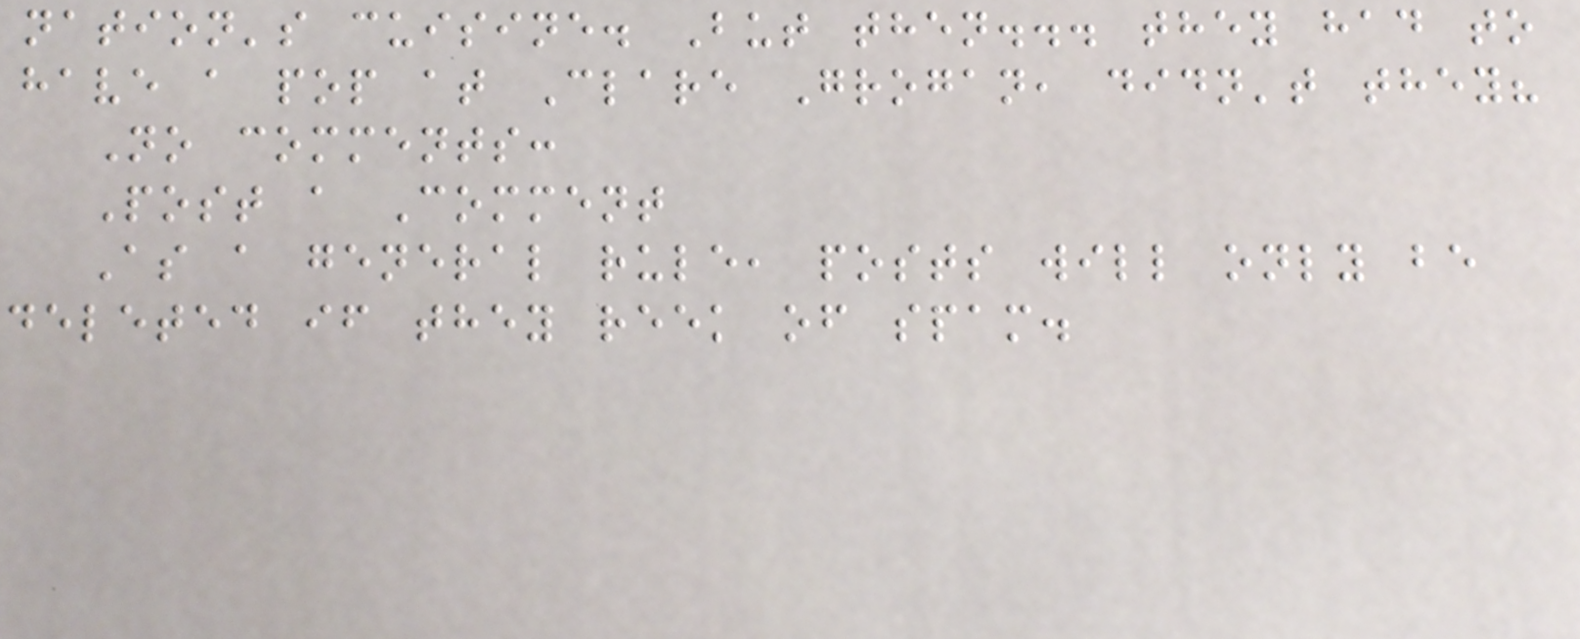nation's cuisine. But then... they had to
have a pop at Clare Grogan, didn't they?
No comments:
Post a Comment
As a general rule, posts will only be
deleted if they reek of spam.
